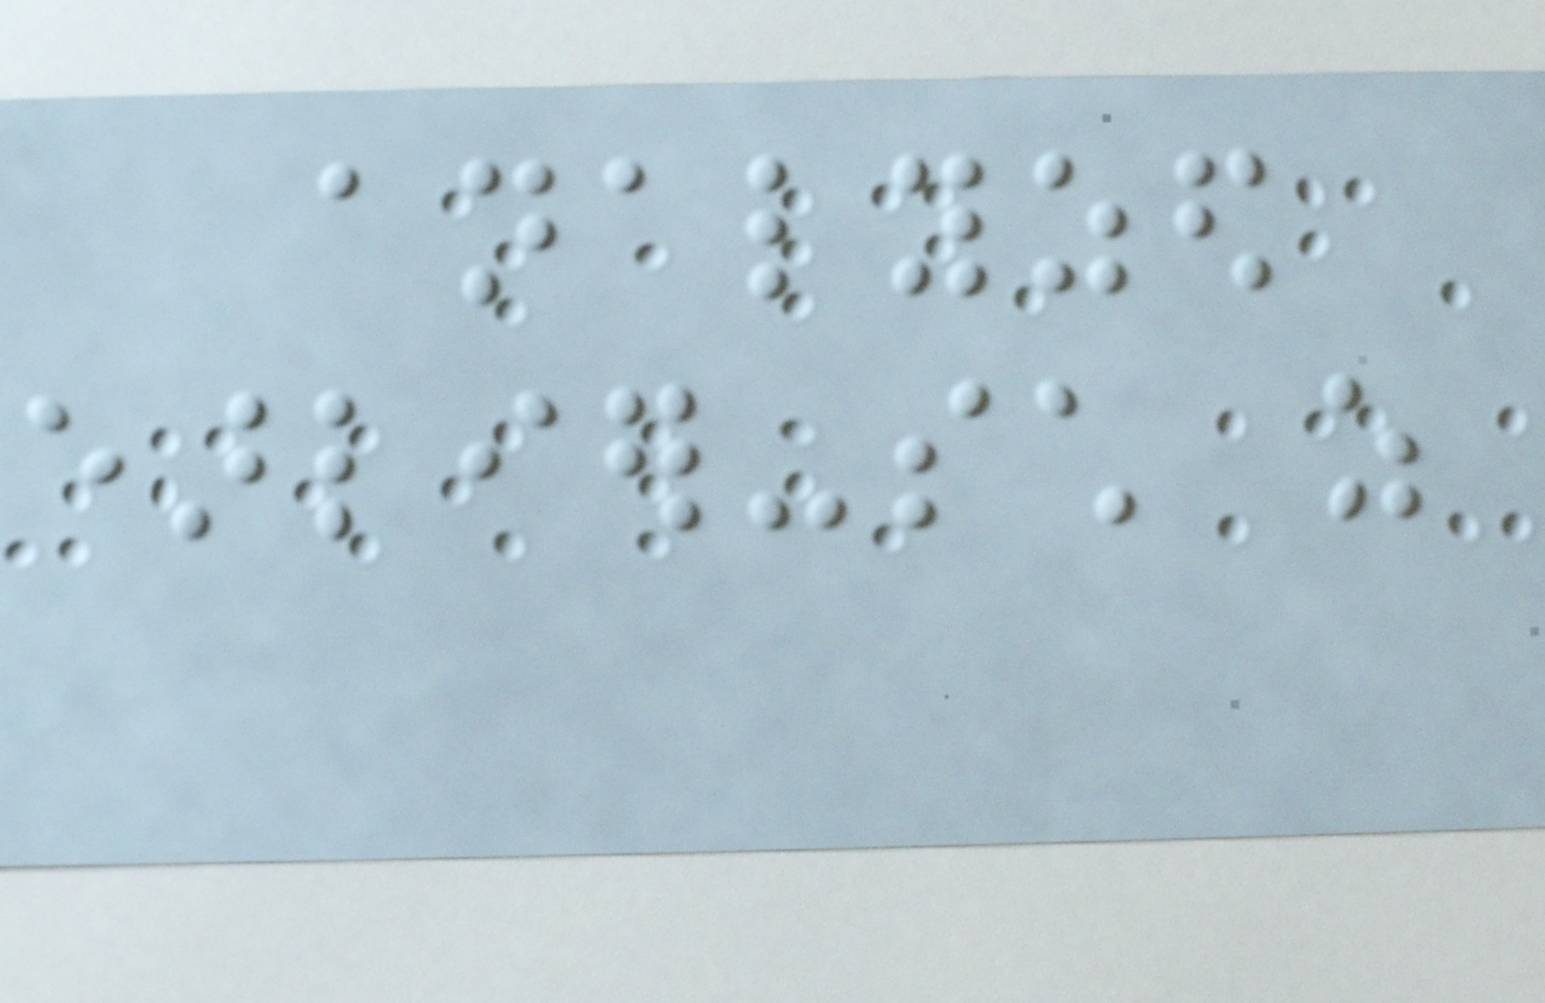analyzed
earlier-such as
